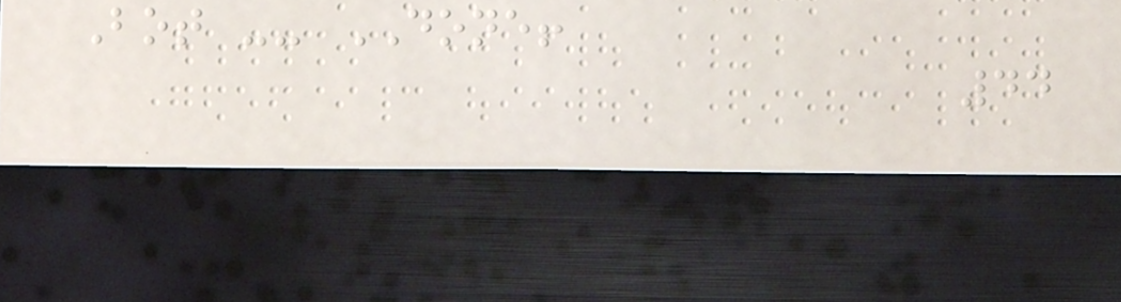Bot -- DONE!
44
